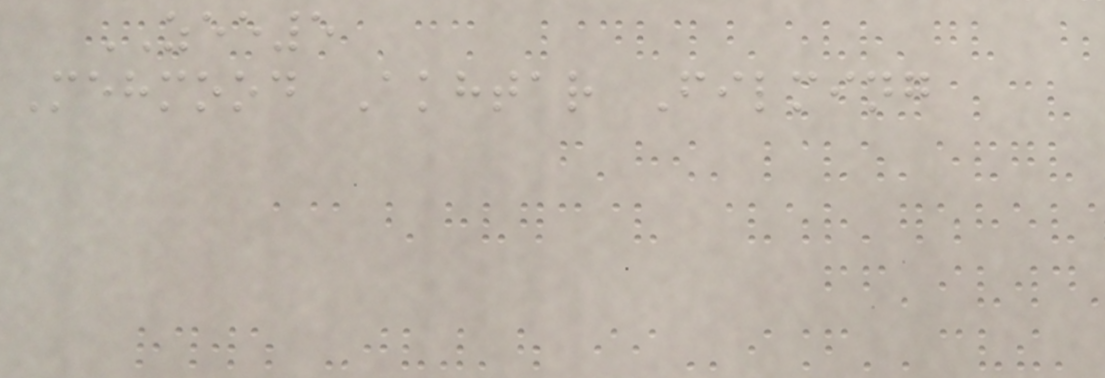ZEE5
Mehmood Akhtar Filming
